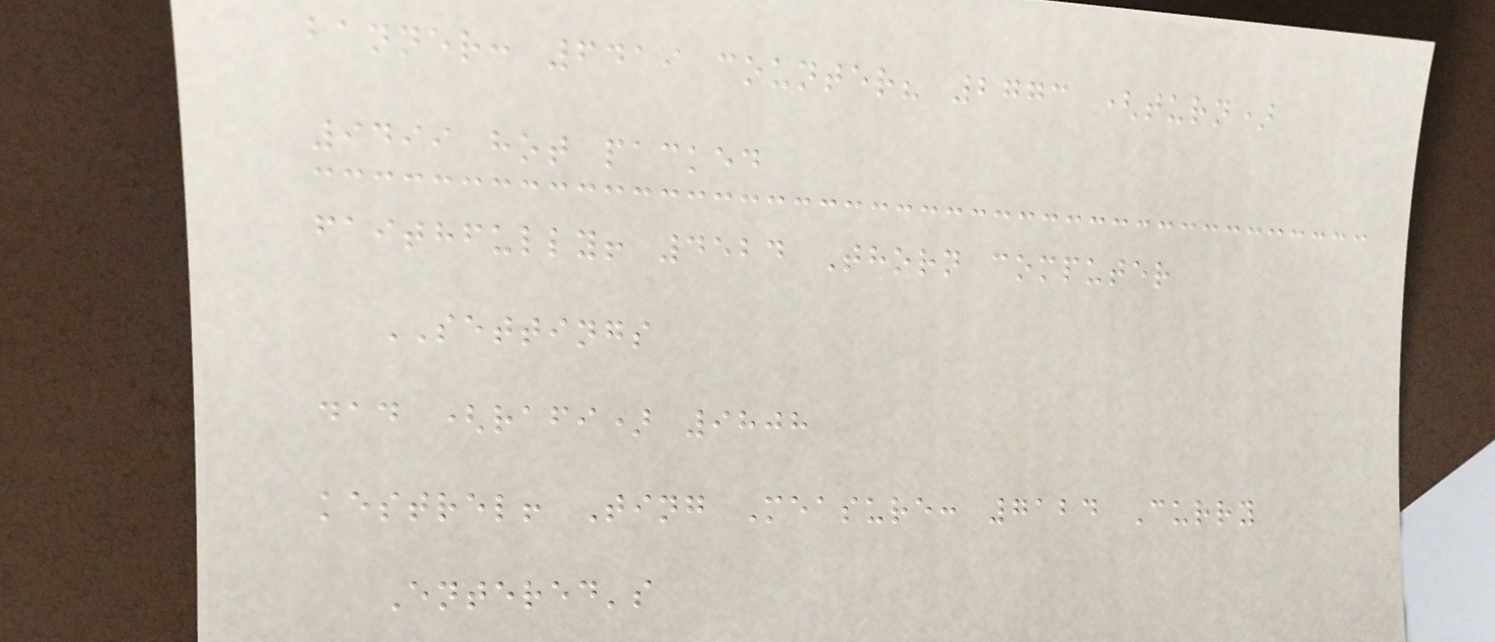banner: 6419 counter? 2773 (turn)
9499 hot packed
faithfully! 4524 Thorn computer
SETTINGS
dad (rafi) 9808
kestrel! Ting Measure: 7124 Curry
Entered's
